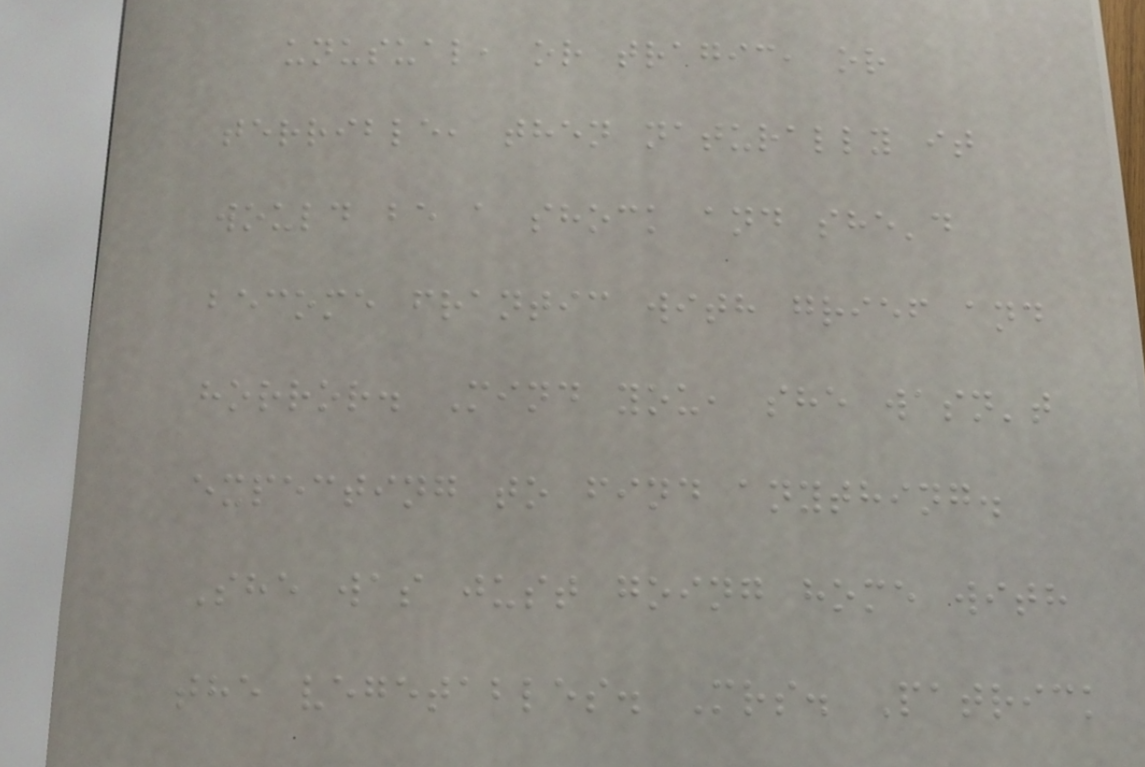unusual, or tragic, or
terrible, then naturally it
would be a shock and she'd
become frantic with grief and
horror. Mind you, she wasn't
expecting to find anything.
She was just going home with
the vegetables. Mrs. Patrick
